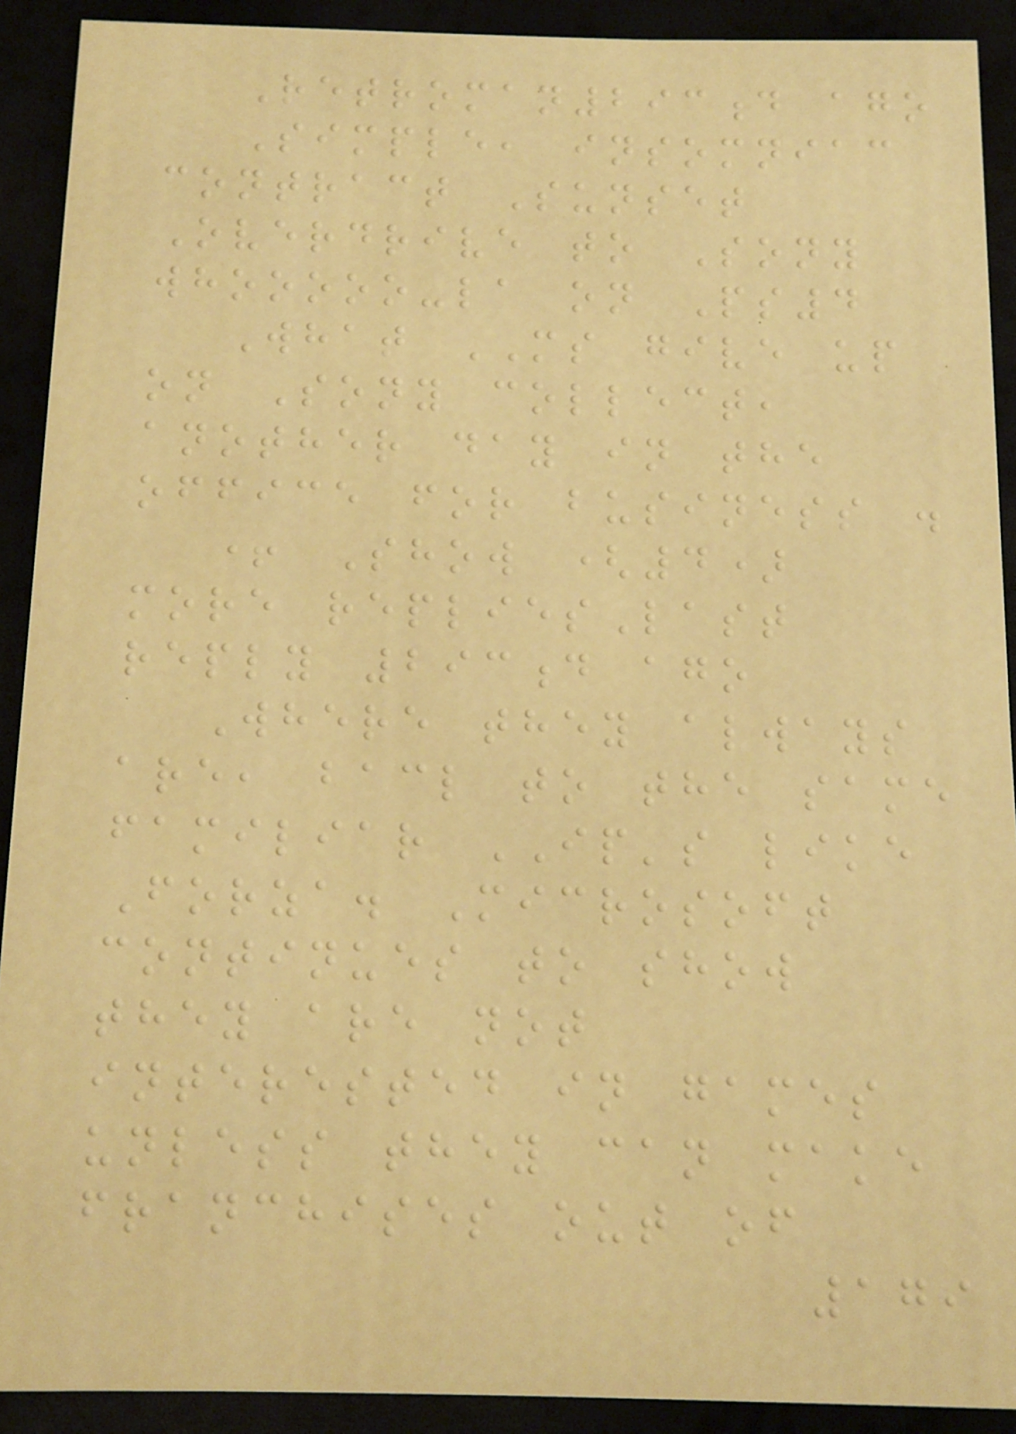Retroman293d ago
Simple, insomniac
contract Sunset
Overdrive to Sony
whooooo-la on Ps4
What MS give up
on Sony collect,
another day in the
office for business .
+ Show (4)
more repliesLast
reply 293d ago
Where they always
are, bacl to the same
familiar IP's like
Forza. Microsoft
continues to show
they are not
interested in games
unless they can make
franchises out of
179
